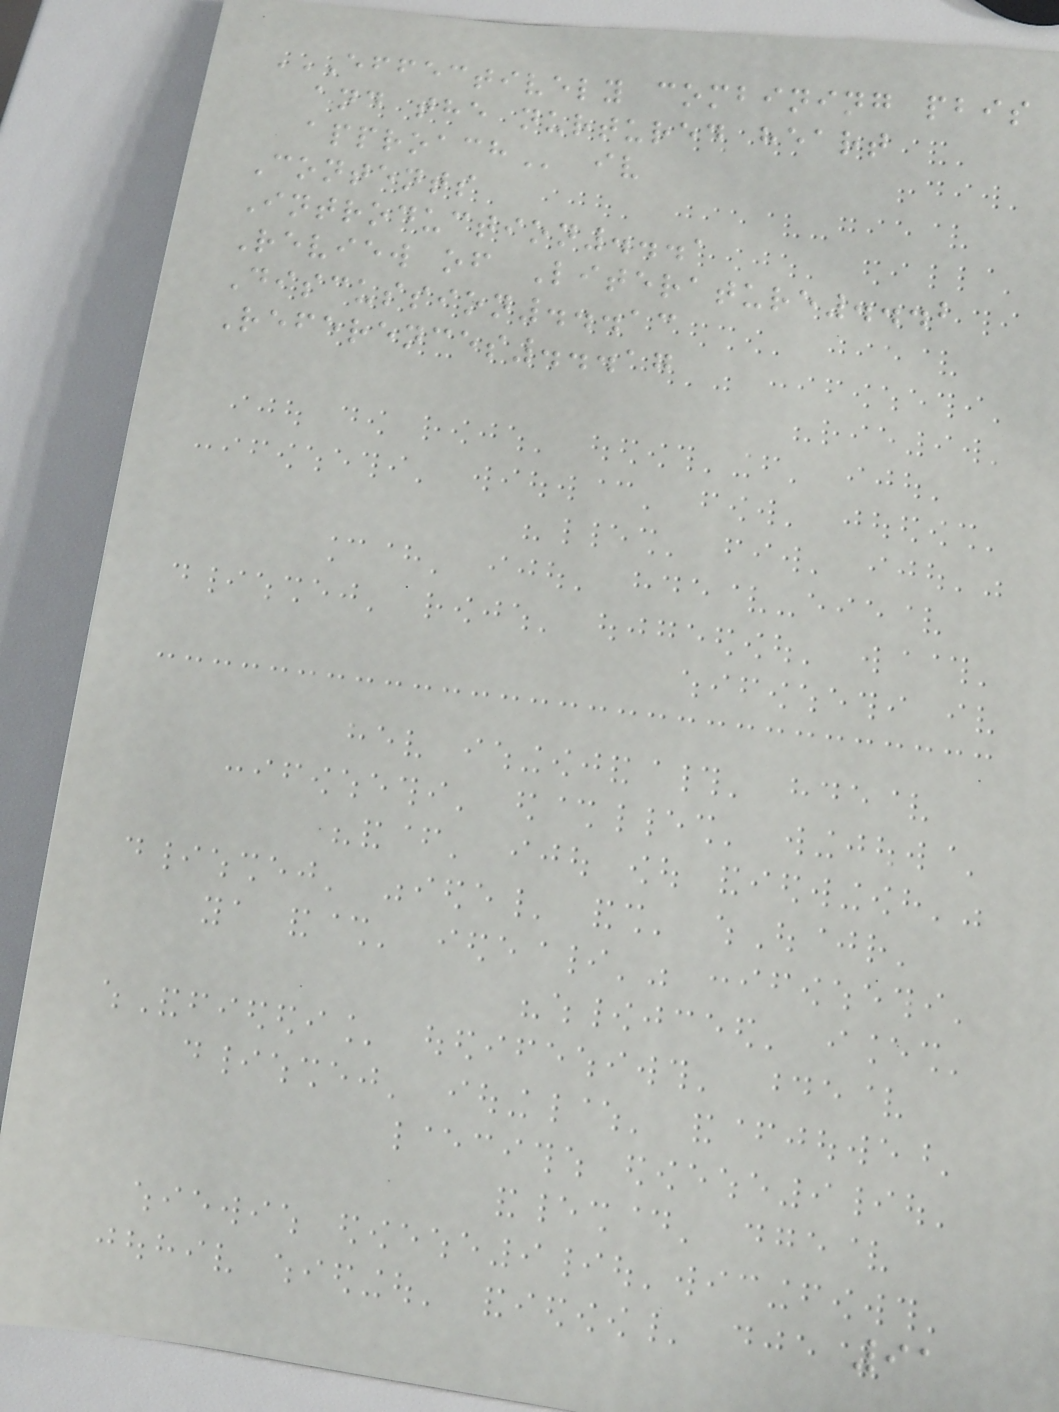EFFECTIVELY COMBINING PBIS
AND THE NURTURED HEART
APPROACH iv
Contents
Introduction...1
Review of Literature...2
Discussion...13
References...17
91
